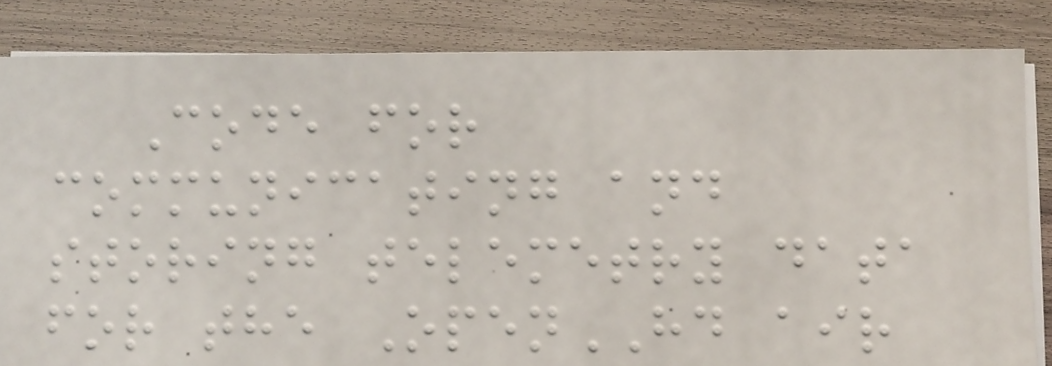Code for
communicating and
storing telemetry data
for the OpenHD air
